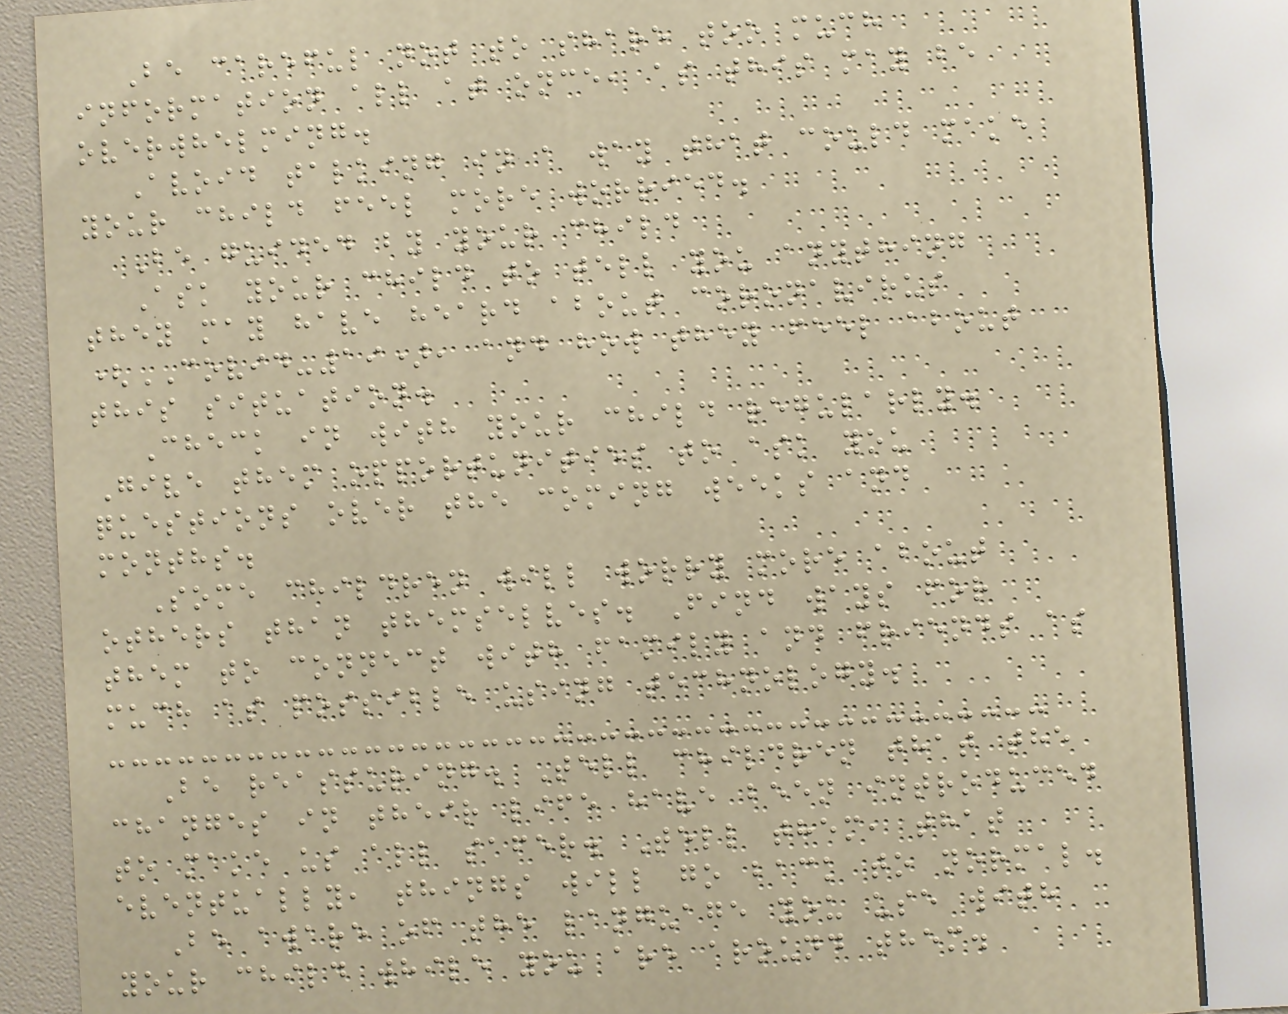Be careful not to share too much
information all at once, as this may be
overwhelming.
Avoid talking in a way that could make
your child feel more worried.
Be guided by your child
Ask your child to tell you anything
they may have heard about coronavirus
(COVID-19), and how they feel about
this situation.
Check in with your child regularly.
Give them opportunities to ask you
questions over the coming weeks and
months.
Some children will worry more about
others than themselves. Find ways for
them to connect with family and friends as
much as possible using technology.
Be reassuring. Tell children that the
changes in their life have been introduced
to make us all safer. Tell them, that
eventually, things will go back to normal.
Be aware of the language you use with
your child while you are around them.
